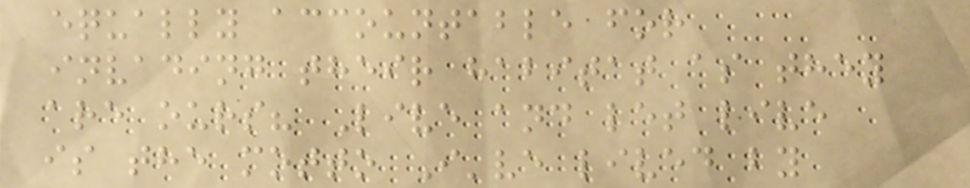equally accountable for
invading their habitat as they
are ours? Live and let live
is the motto I've lived by
